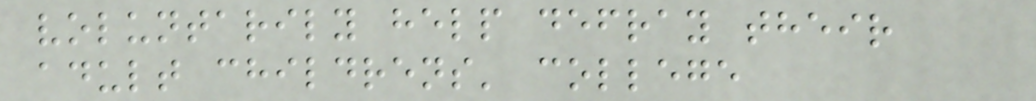voluntarily help defray their
adult childrens' college
